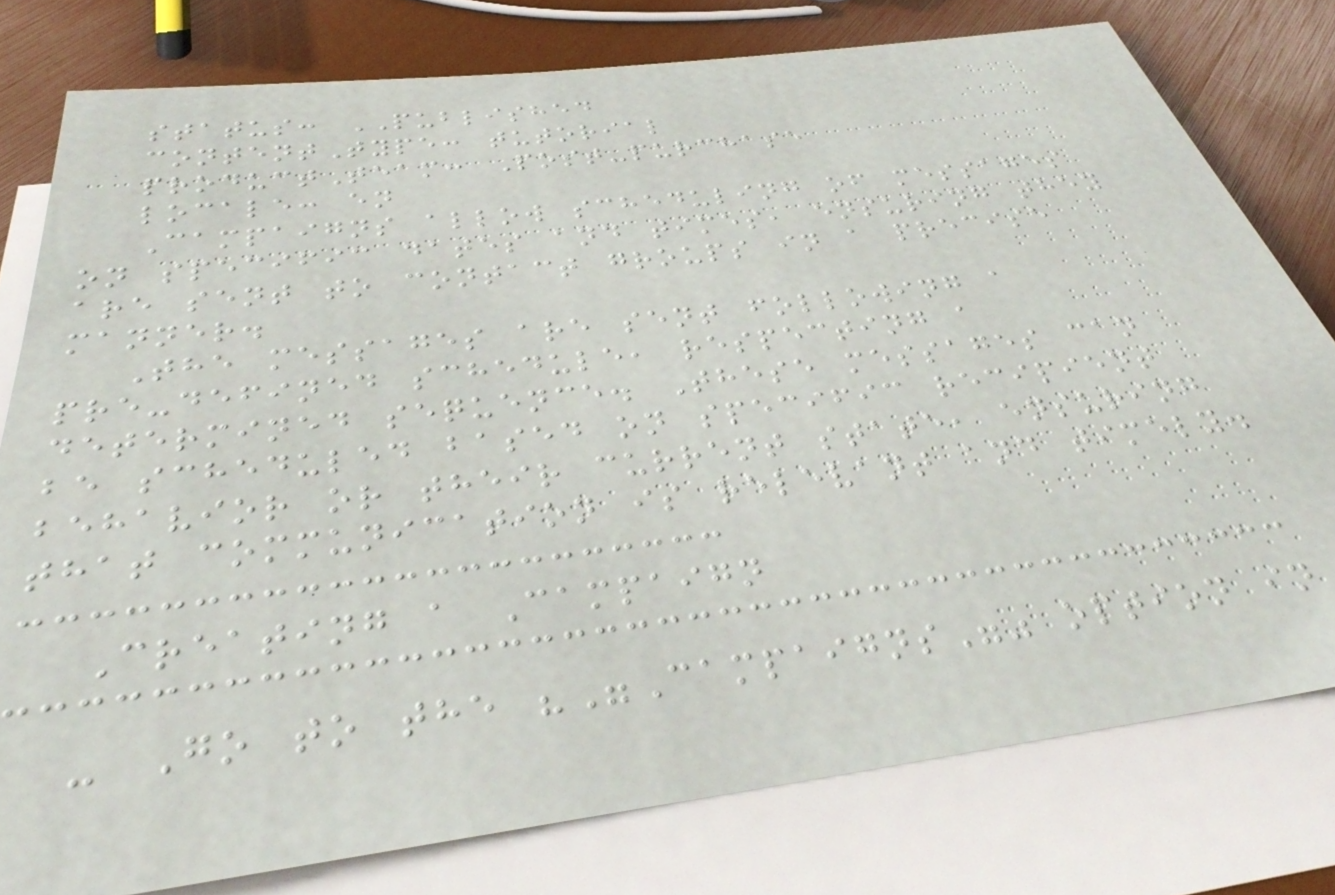status: PUBLISHED
contentType: tutorial
productTeam: Post-purchase
locale: en
Campaigns allow scheduling of messages
on specific dates and times, ensuring they
are sent to contact groups in a precise
manner.
The messages are sent following a
pre-defined schedule, respecting a
determined sequence. These messages can
be scheduled based on specific recipient
behavior or their current state, ensuring
that communication is relevant and timely.
Creating a Campaign
- Go to the ""Campaigns"" option in
